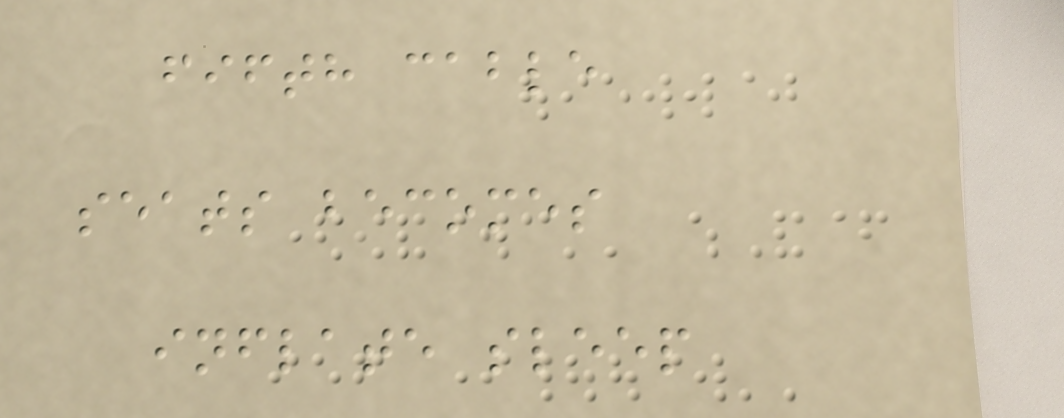fifth cable
seats becomes
inflate sleep
